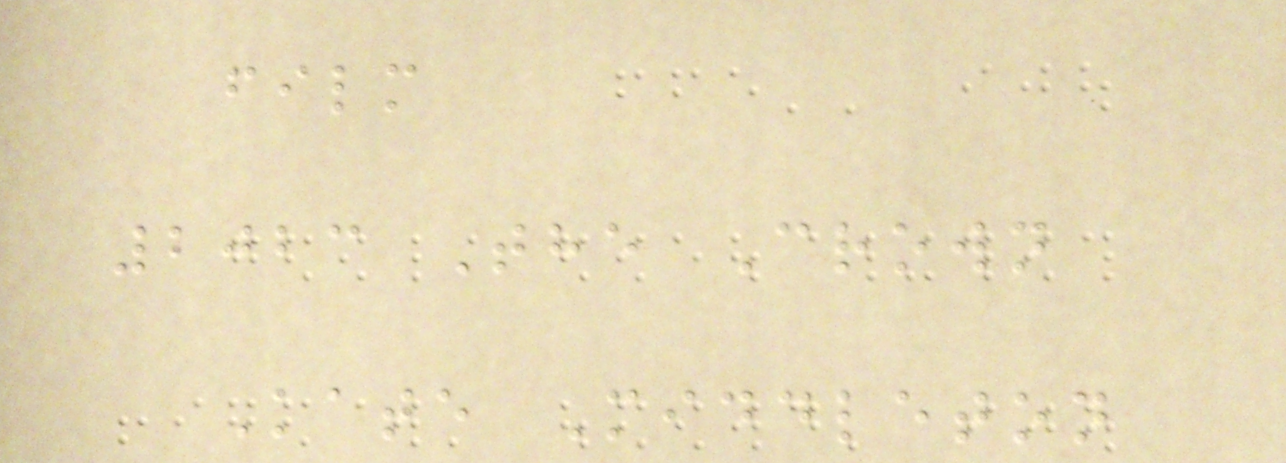film
2023 The Crown
Kate Middleton
